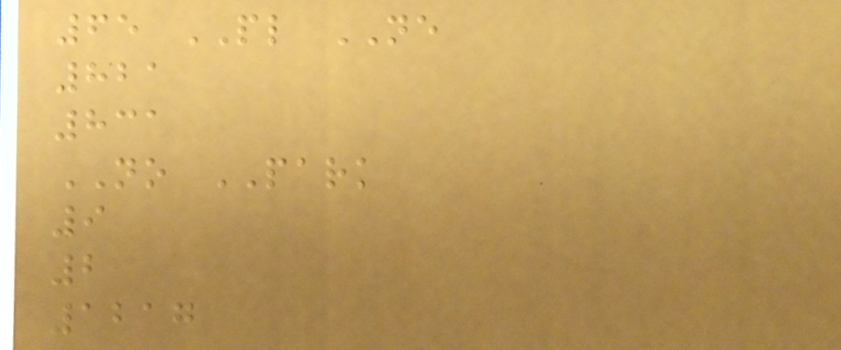65 PL NE
821
831
NO PARK
9
2
1217
